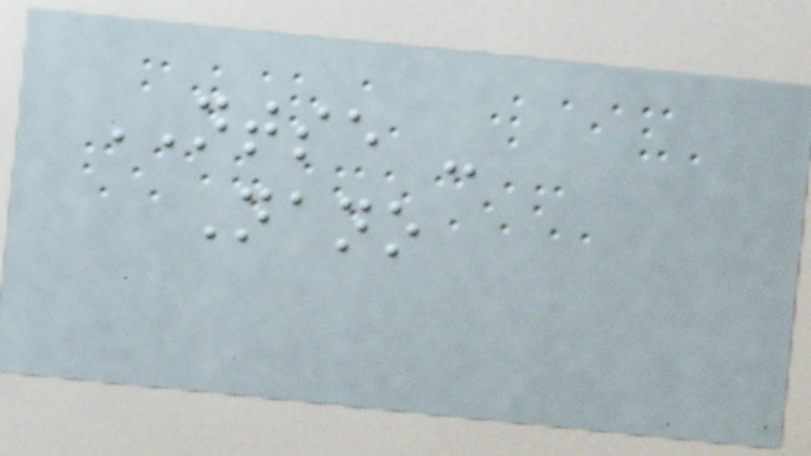NTSE -
Nano
